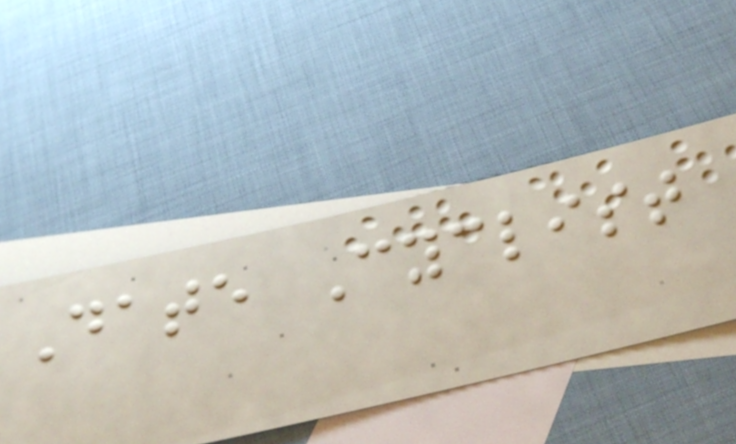Date Cyclist
